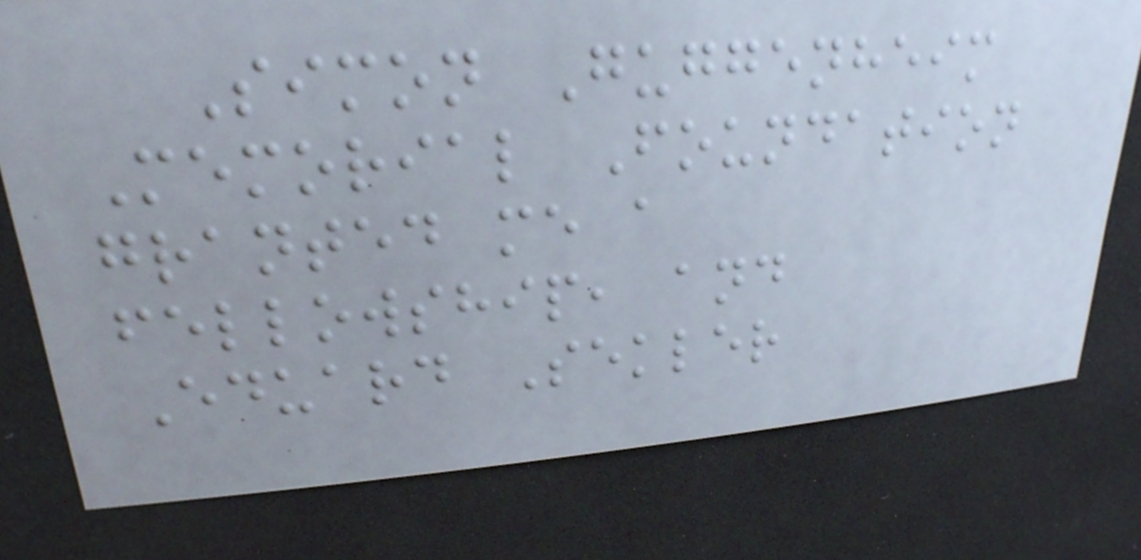Simon Guggenheim
Memorial Foundation
granted me a
fellowship, and
Eduard Sekler
